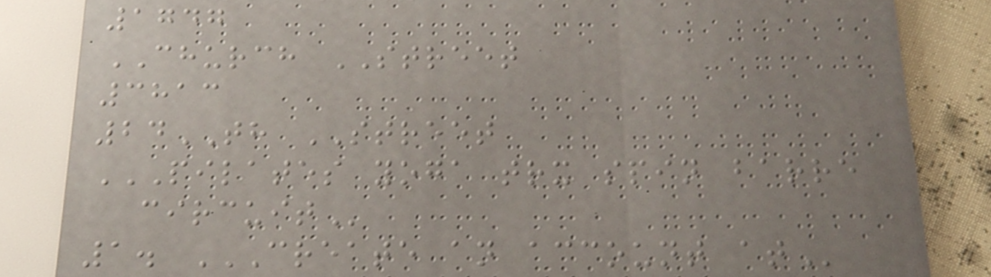1747
CHURCH STREET
3813
24TH STREET
PILATES YOGA TRX SPIN BARRE
CIRCUIT
1. CREATE AN ACCOUNT AT
